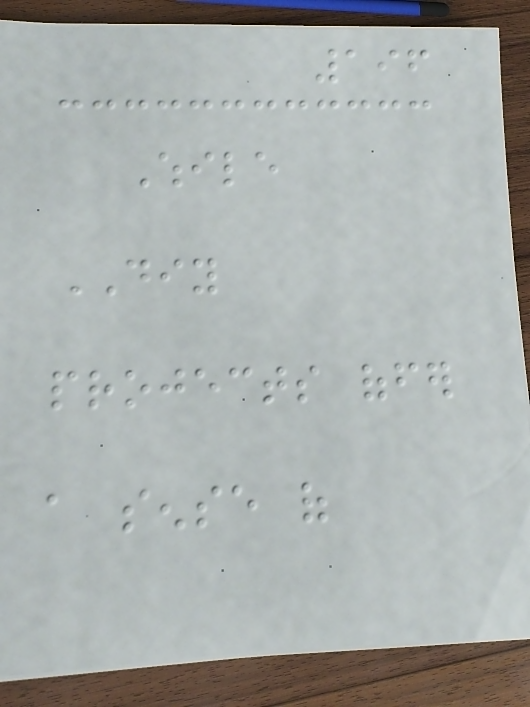196
While
DIY
projects offer
a sense of
